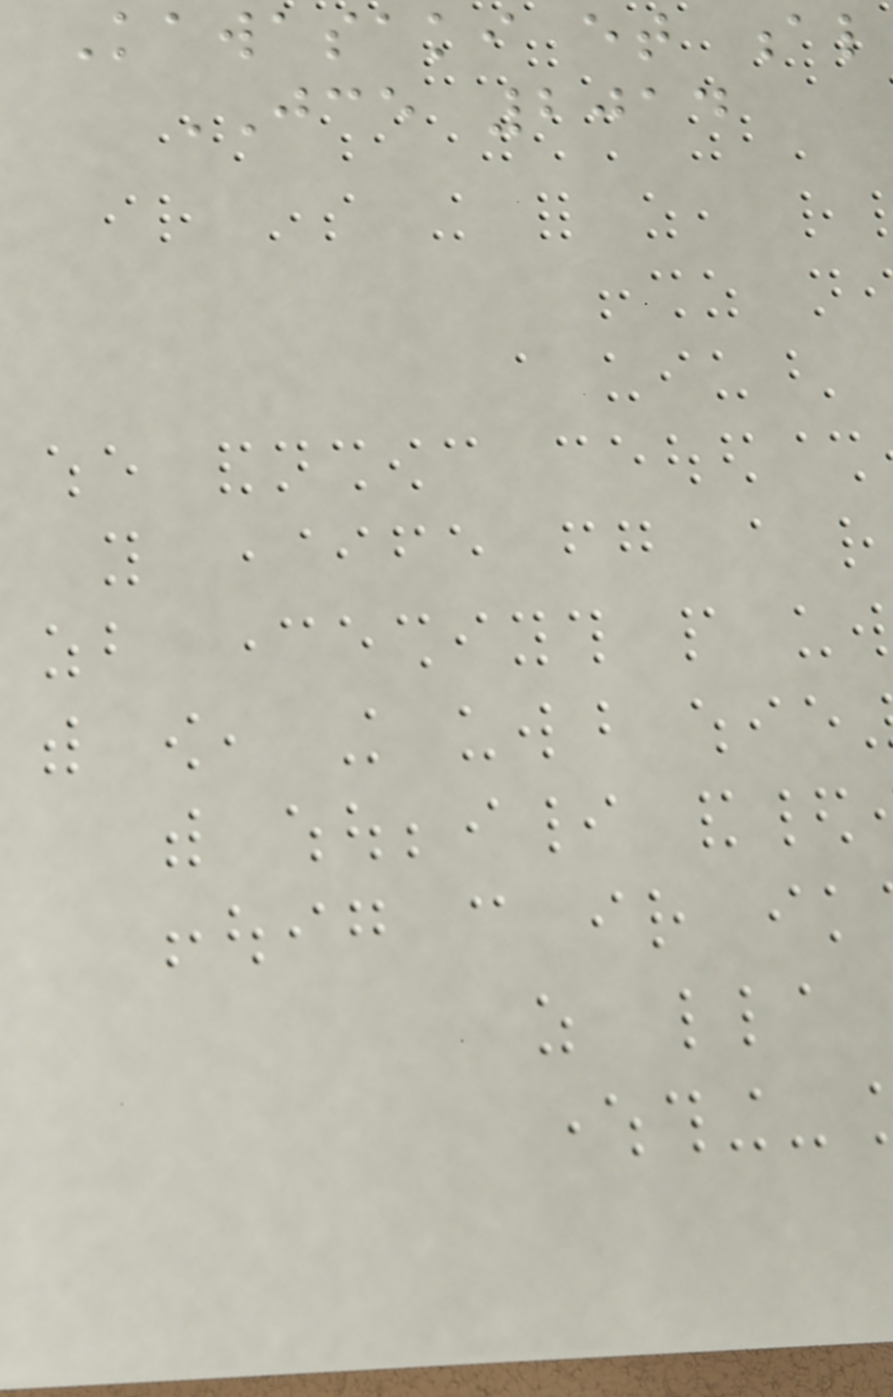Kawasaki et al
JCE 2014
